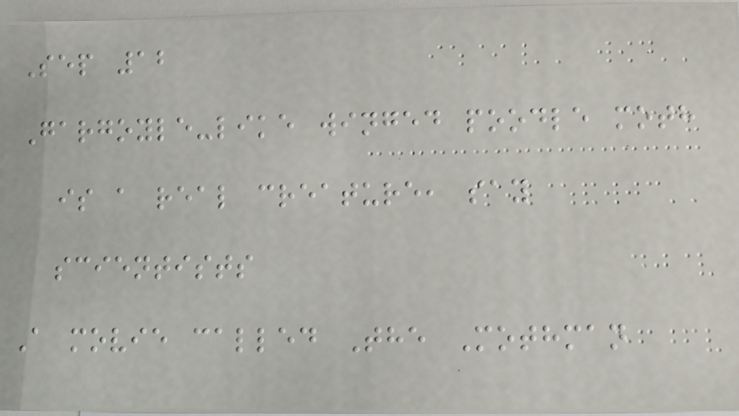Sep 12
Gargoyle-like winged poodle moth
is a real creature, say
scientists
A movie called The Mothman
